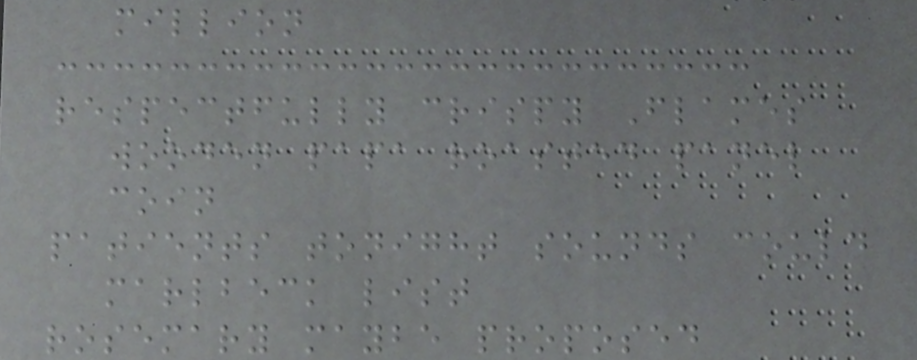million
respectfully crispy Flames
wooden papa roasted panel
coin
patients tonight sounds could
marlbeck list
rosemary maybe proposed
